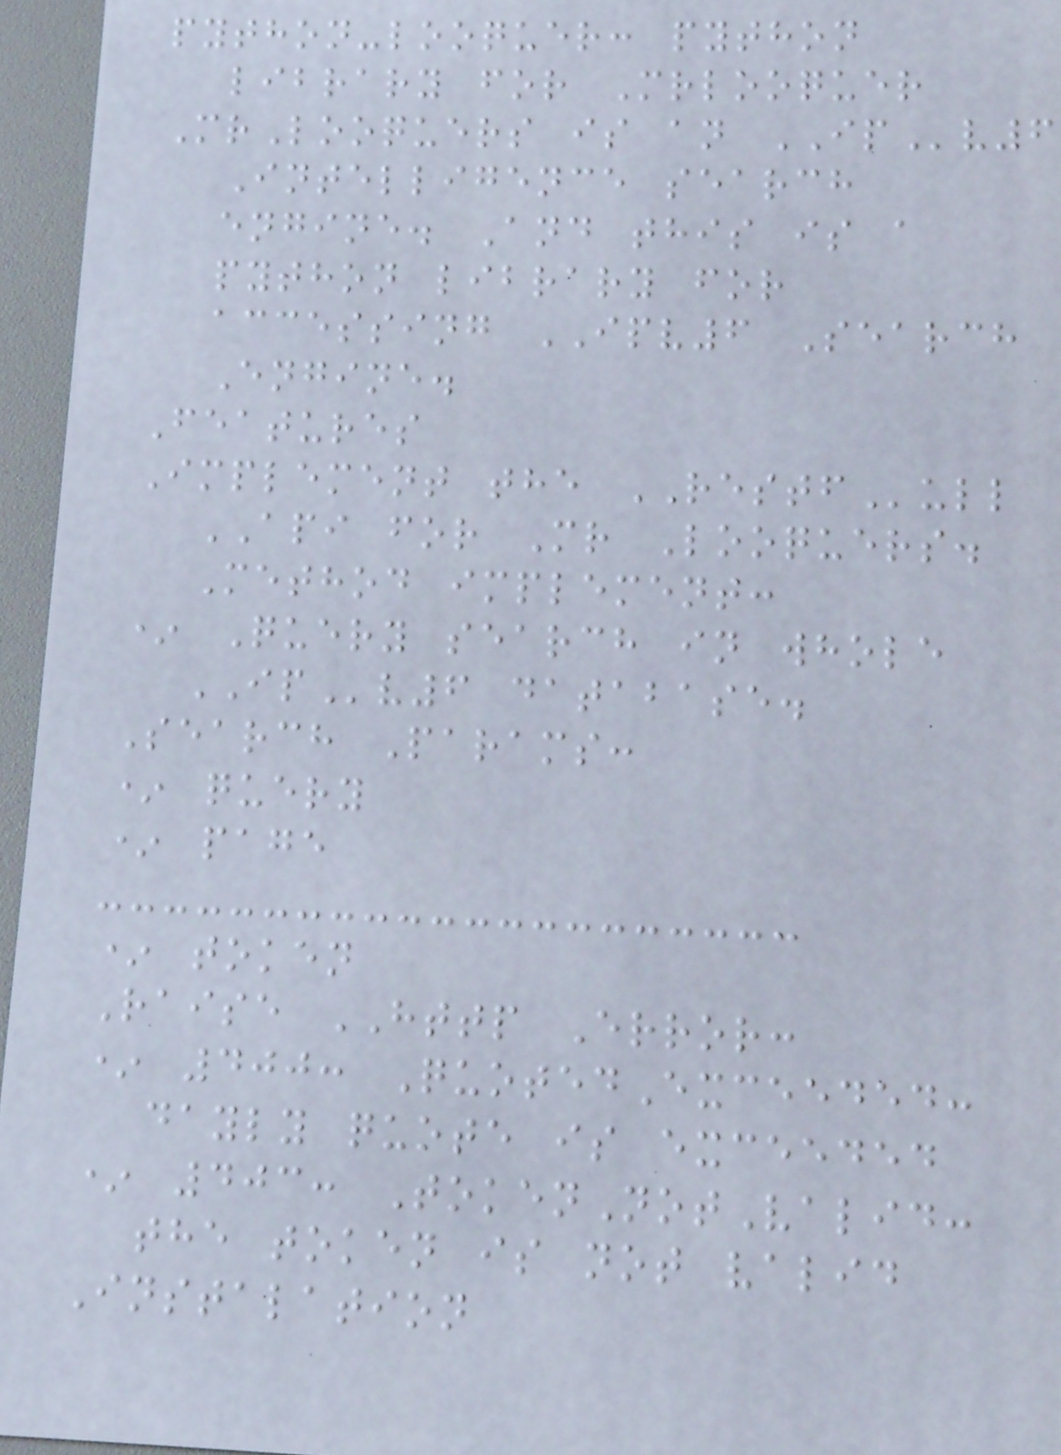python-looquer: python
library for Mrlooquer
MrLooquers is an IPv6
Intelligence search
engine. And this is a
python library for
accessing IPV6 Search
Engine.
Features
Implement the RESTFull
API for Mr Looquers.
Method implement:
* Query search in whole
IPv6 database.
Search Params:
* query
* page
* token
Raise HTTP Error:
* 400: QuotedExceeded:
dayly quote is exceeded
* 403: TokenNotValid:
the token is not valid
Instalation
